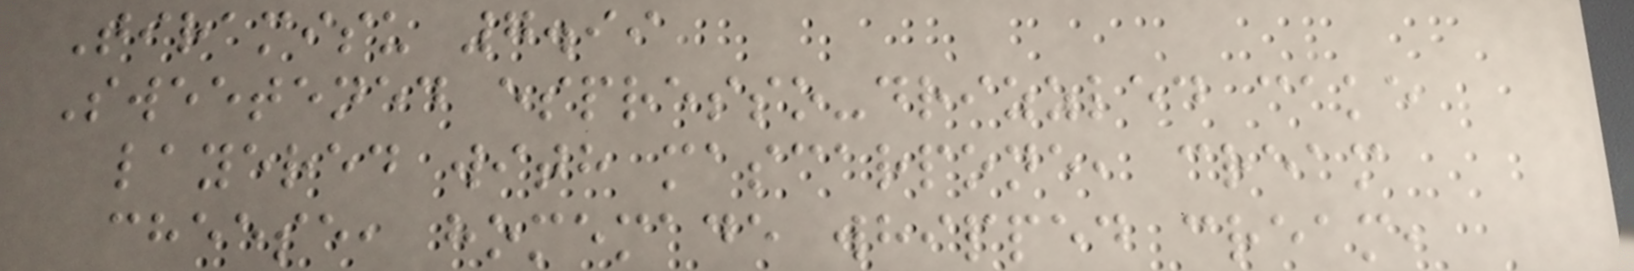Tiramisu 7.99
Sweetened espresso-drizzled cake
layered with mascarpone, cream
cheese, homemade whipped cream,
